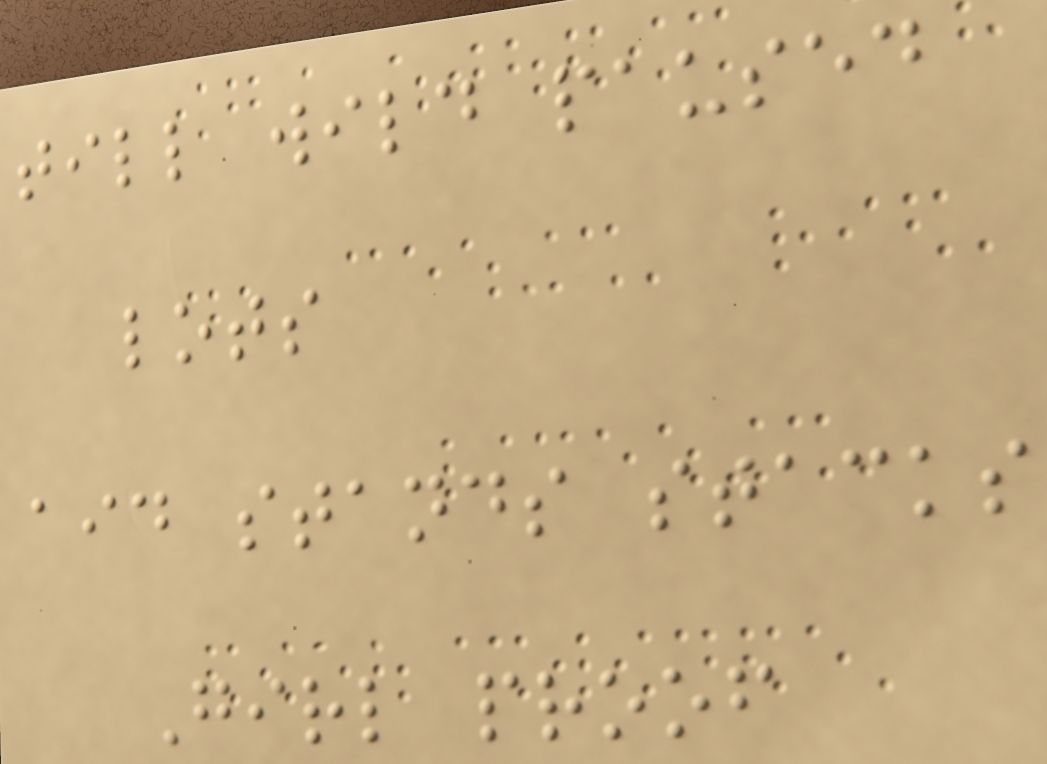till wild paused
lots
aid stands stacks
Girl proof
